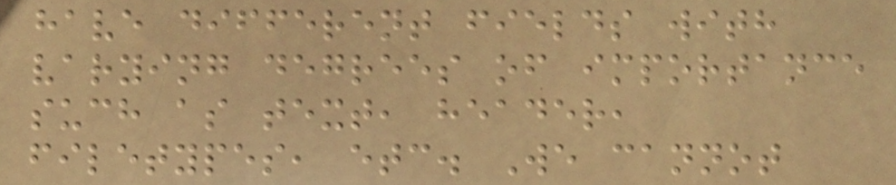have different fields with
varying degrees of importance
such as text, header,
filetypes, etc. We cannot
